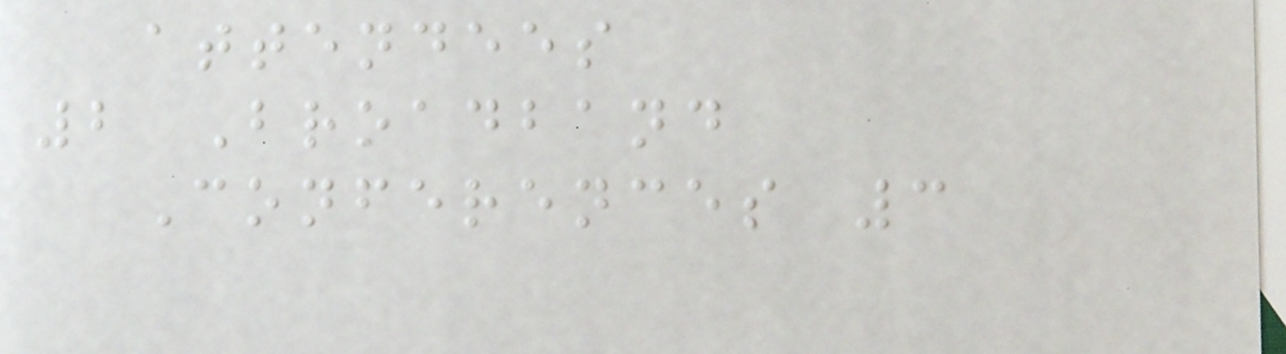attendees
2 Broadband
Conferences 3
